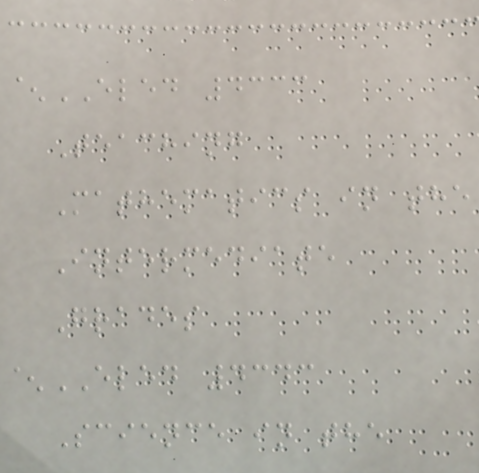^ELED 4333
Teaching
Mathematics in the
Intermediate
Grades
^ELED 4343
Science in the
